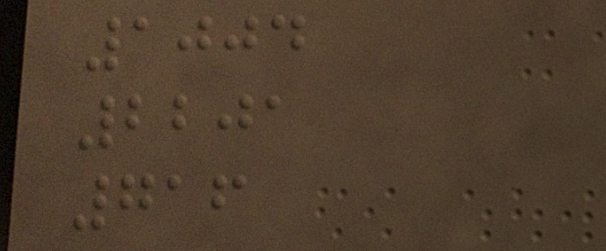1004
2201
716
